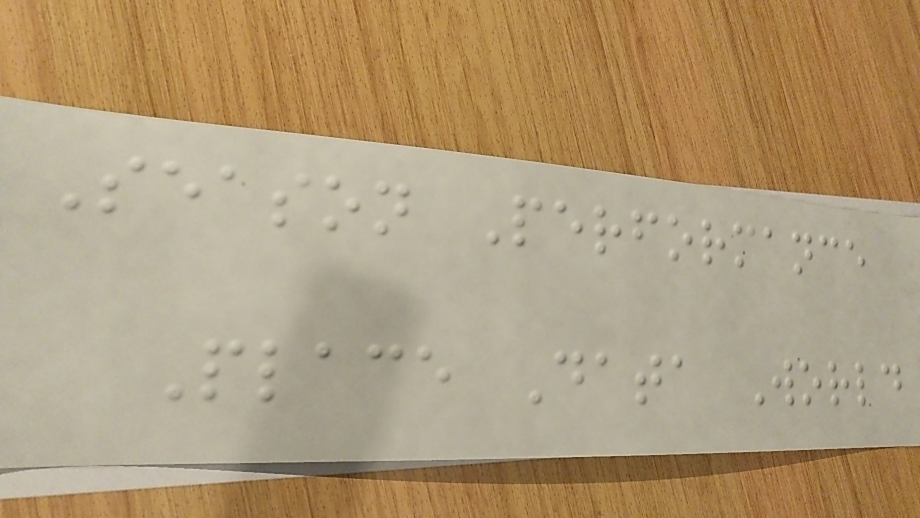Season Performance
Place Data World
